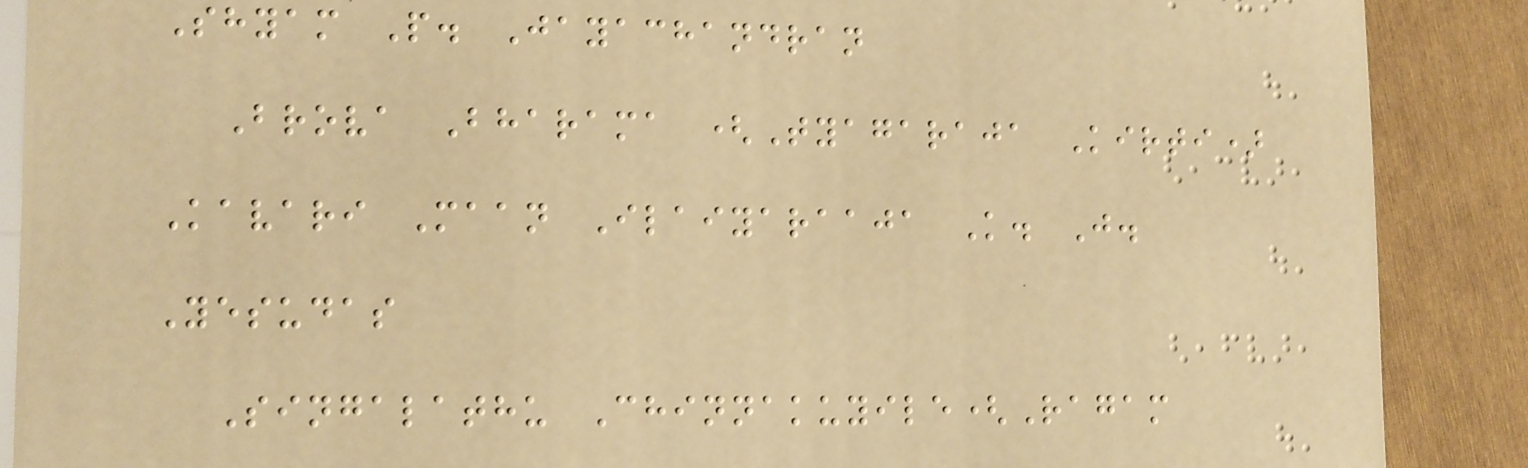Shyam P. Jayachandran
Brova Bharama (Tyagaraja Kirti)
Kavari Maan Ilaiyaraaja K. J.
Yesudas
Singalathu Chinnakuyile(Ragam
